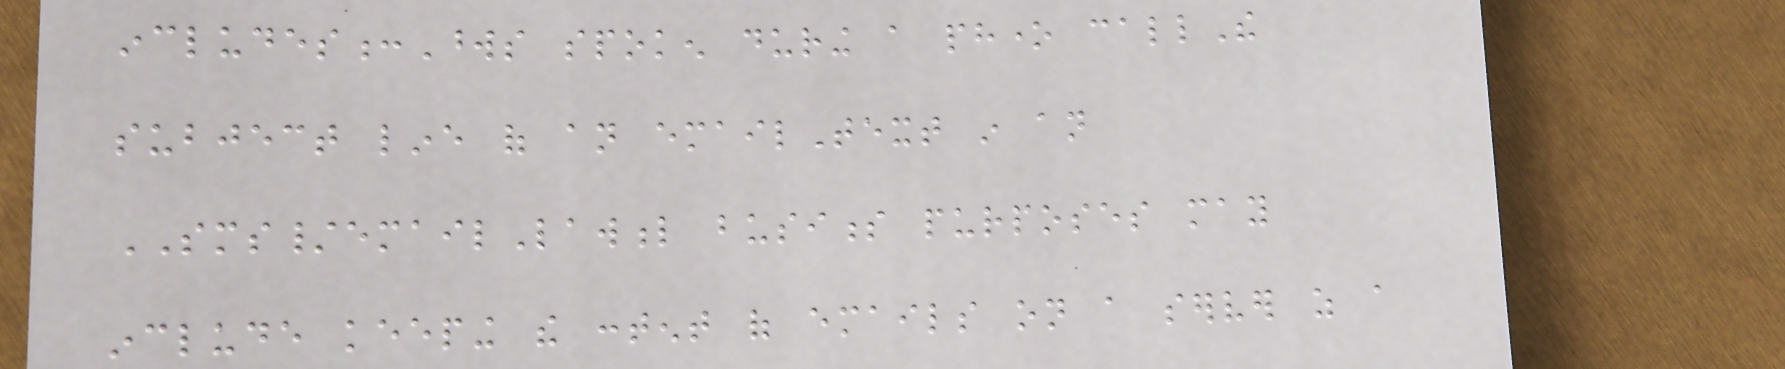includes:Words spoken during a phone callThe
subject line of an emailText in an
SMS/emailLawful business purposes may
include keeping the content of emails on a server as a
